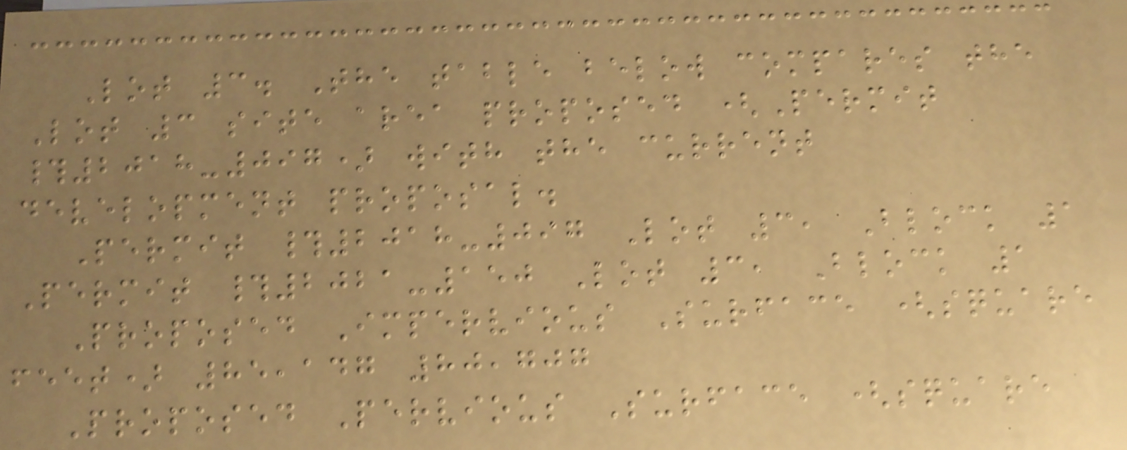Lot 3. The table below compares the
Lot 3 site area proposed (Permit
#2018-097) with the current
development proposal.
Permit #2018-097 Lot 3, Block 1
Permit #2021-150 Lot 3, Block 1
Proposed Impervious Surface (square
feet) 85,147 80,707
Proposed Pervious Surface (square
